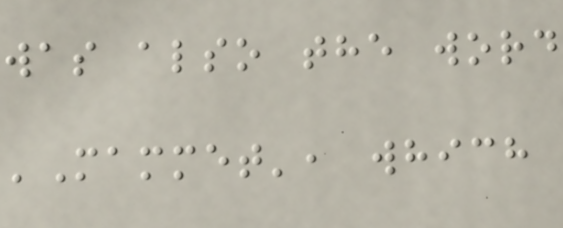was also the word
'Mammet', which
